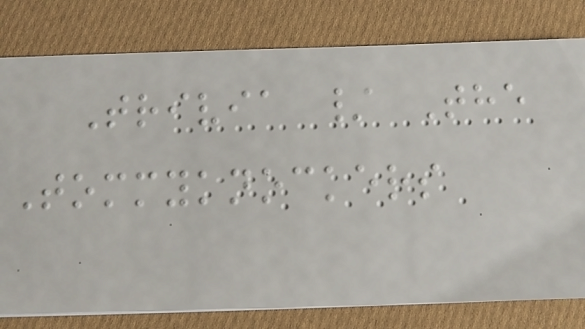Trivia / The
Tommyknockers
